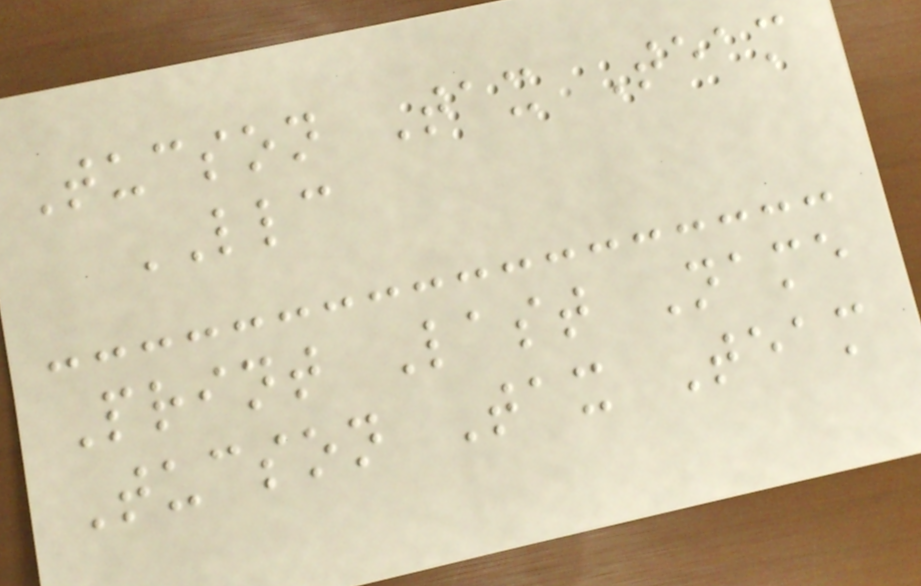Tucson Tax Team
LLC
Print Last Name
Tucson Tax Team
